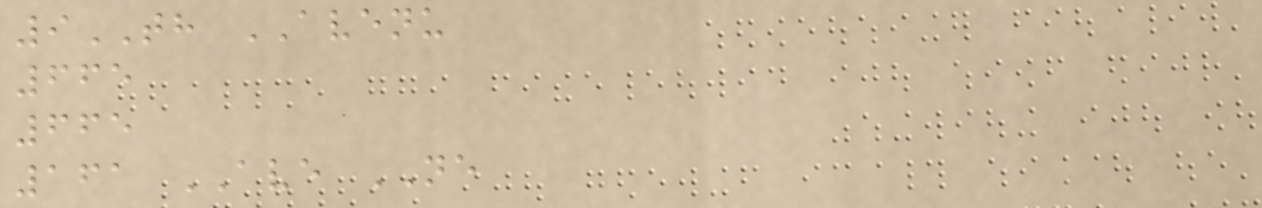9TH AVENU
665
665
161 AVE NE
